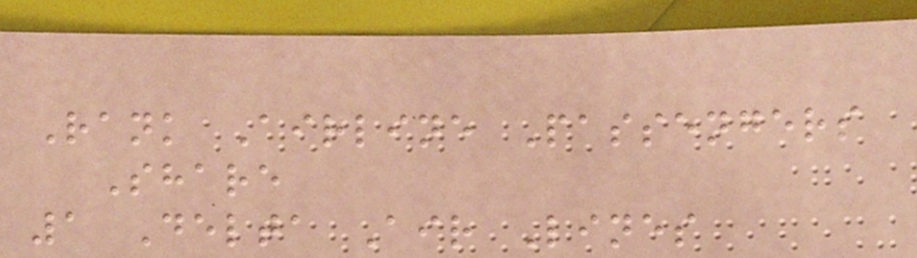Rank Airline Passengers
Share
1 Delta Air Lines
